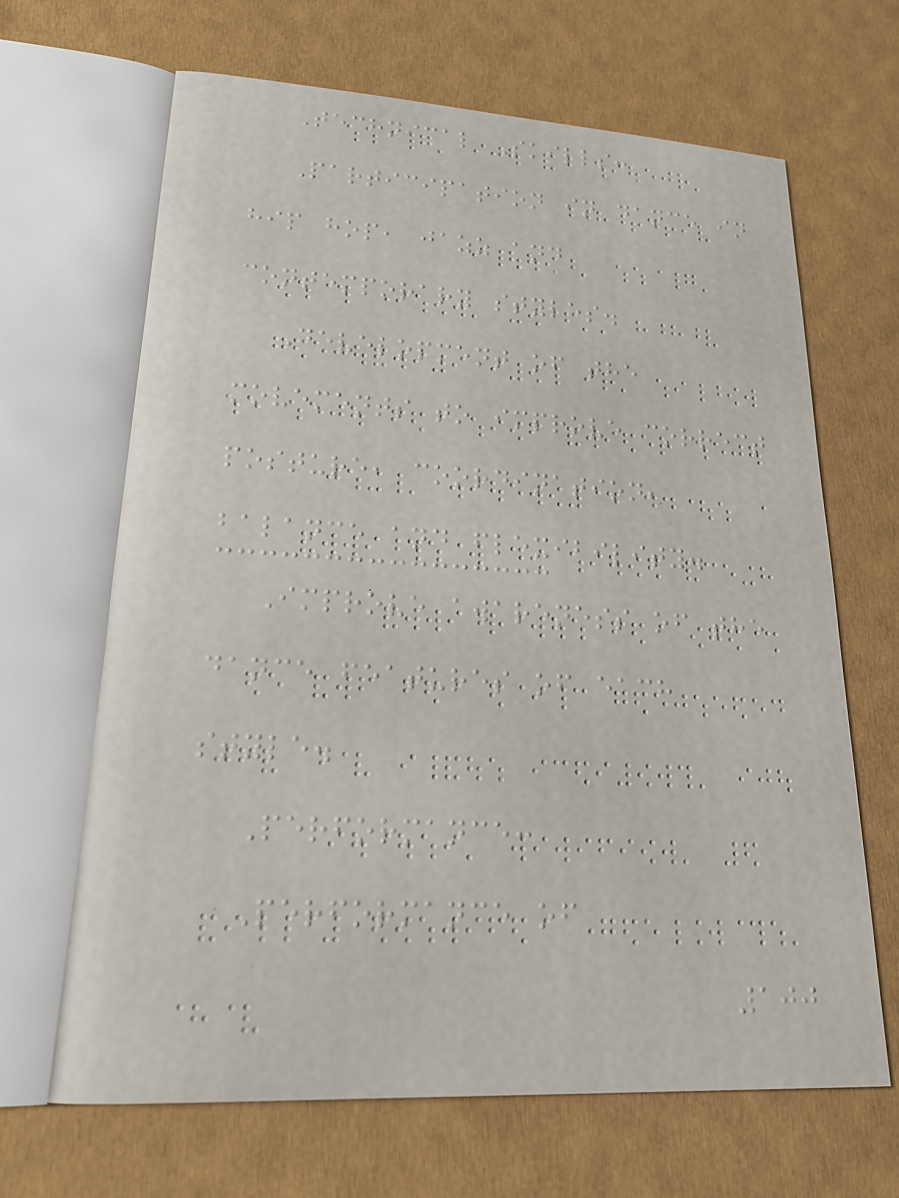Technical Skills:
Participation in dance in
hip hop, jazz and
contemporary styles.
Development of the
movements to improve correct
posture, coordination,
balance and flexibility.
Improve awareness of the
dance features of each
style.
Performance:
Performance of
100
